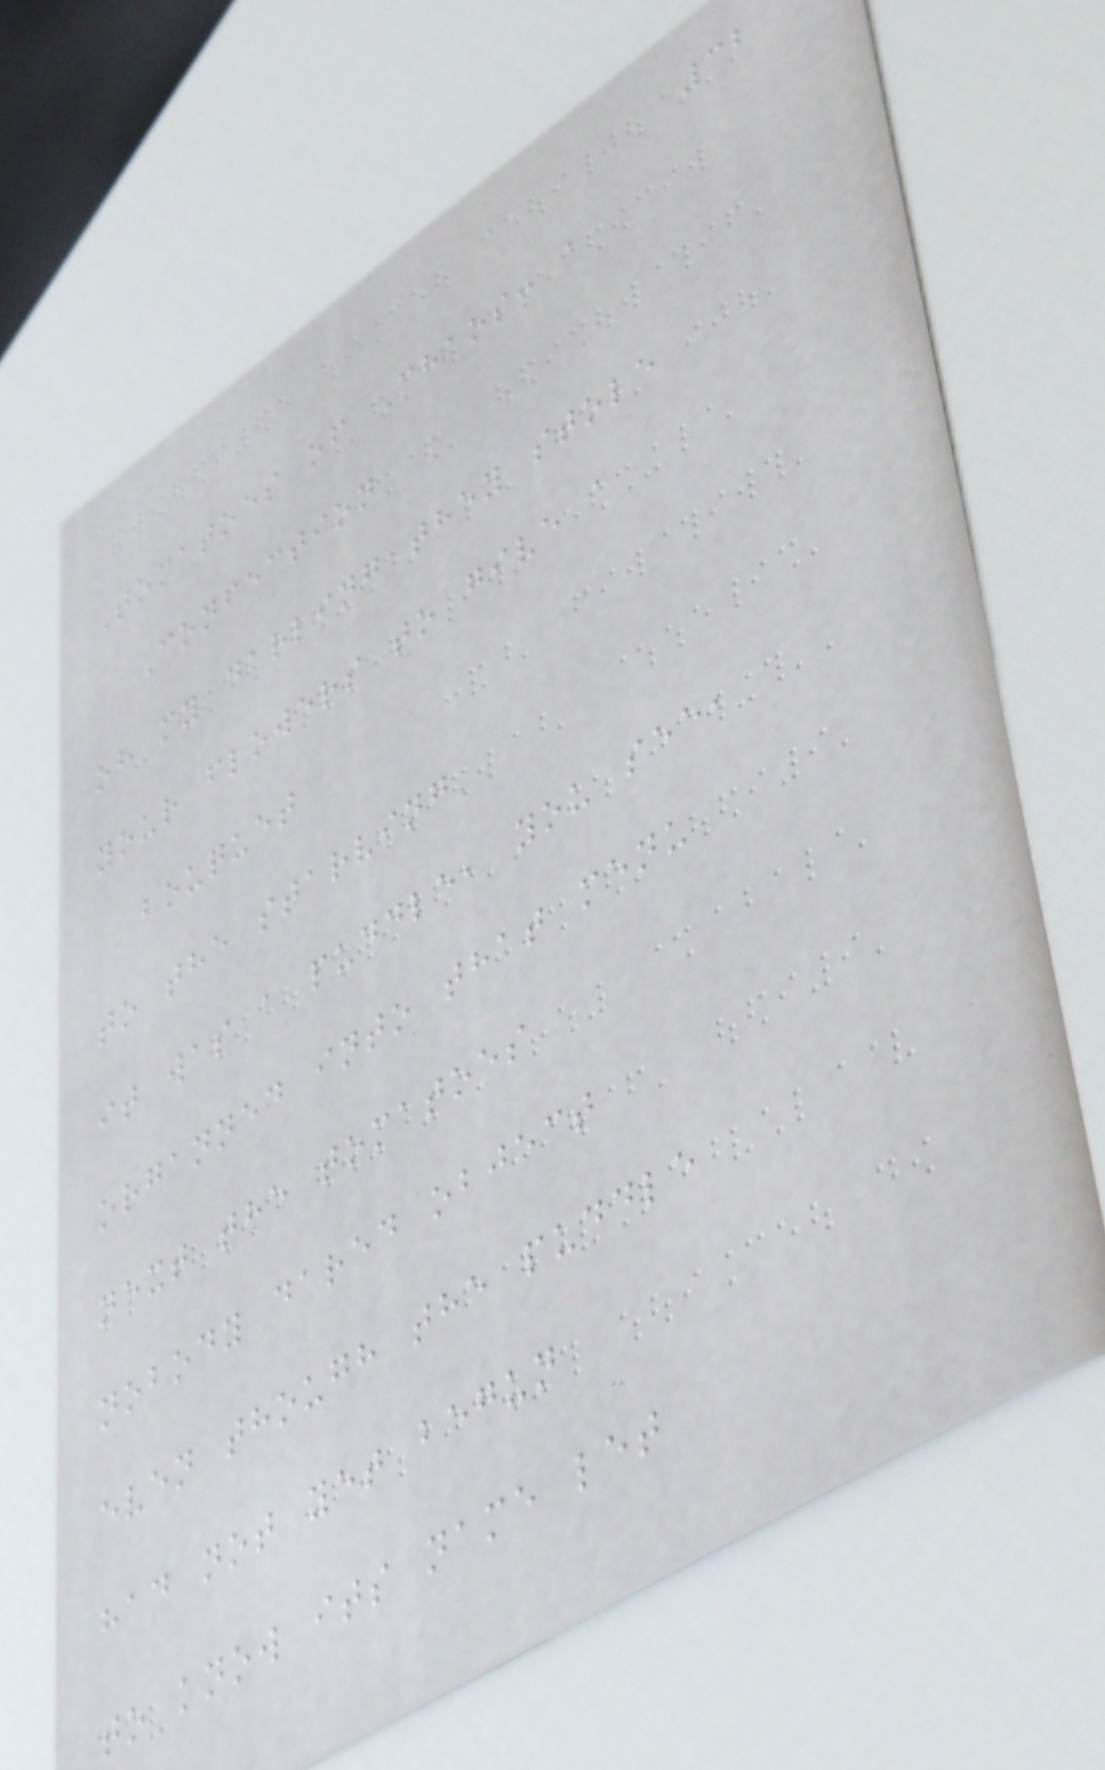32
Tomatoes of Chaos: a
Confection
oh my darling they stole
your flowers to give a
bouquet
to the starving
it was a puddle, you see,
organned into that menu
next the tomatoes
nobody dared object
even though the puddle
had not yet begun
to know its name let
